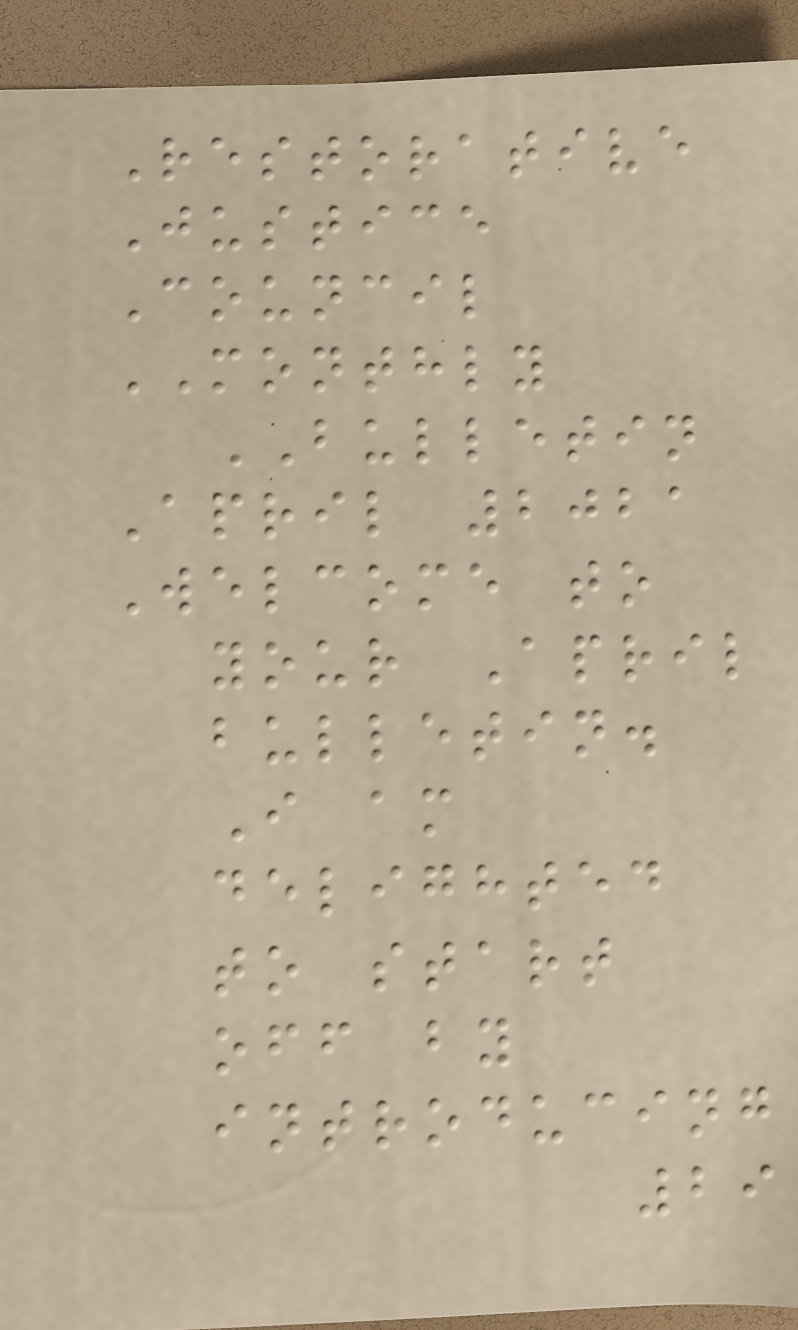Restorative
Justice
Council
MONTHLY
BULLETIN
April 2021
Welcome to
your April
bulletin.
I am
delighted
to start
off by
introducing
29
